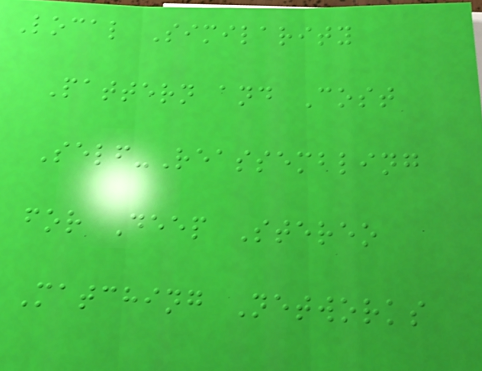Local Similarity
Pattern and Cost
Self-Reassembling
for Deep Stereo
Matching Networks
